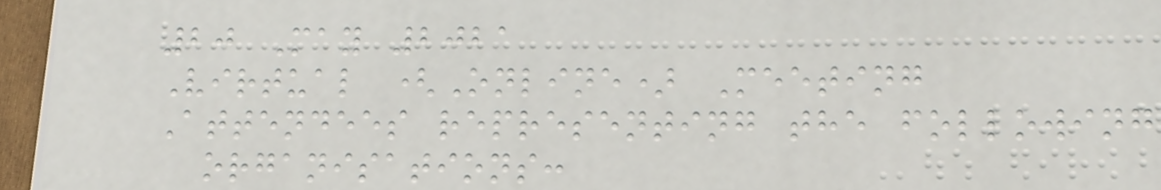20 May 2021
Virtual (Online) Meeting
Attendees representing the following
organisations:
